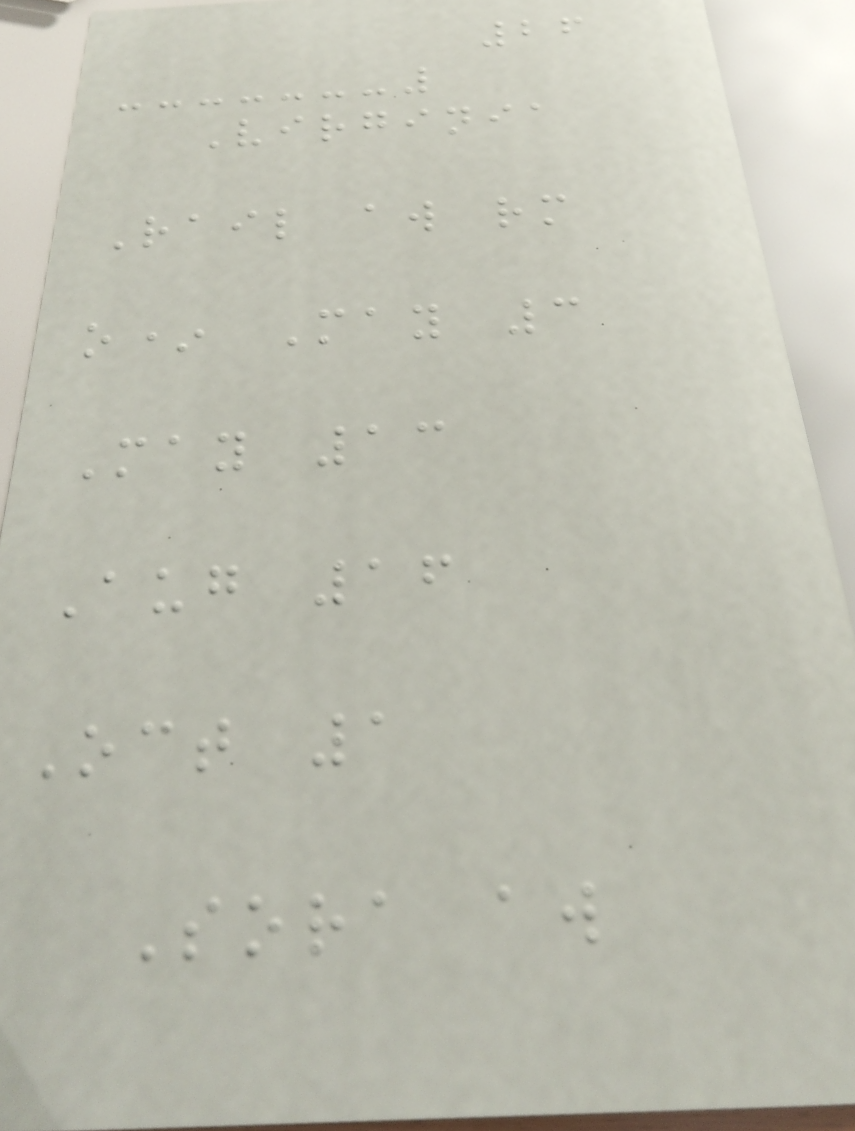26
Virginia
Rail aw rm
o* May 3
May 13
Aug 16
Oct 1
Sora aw
